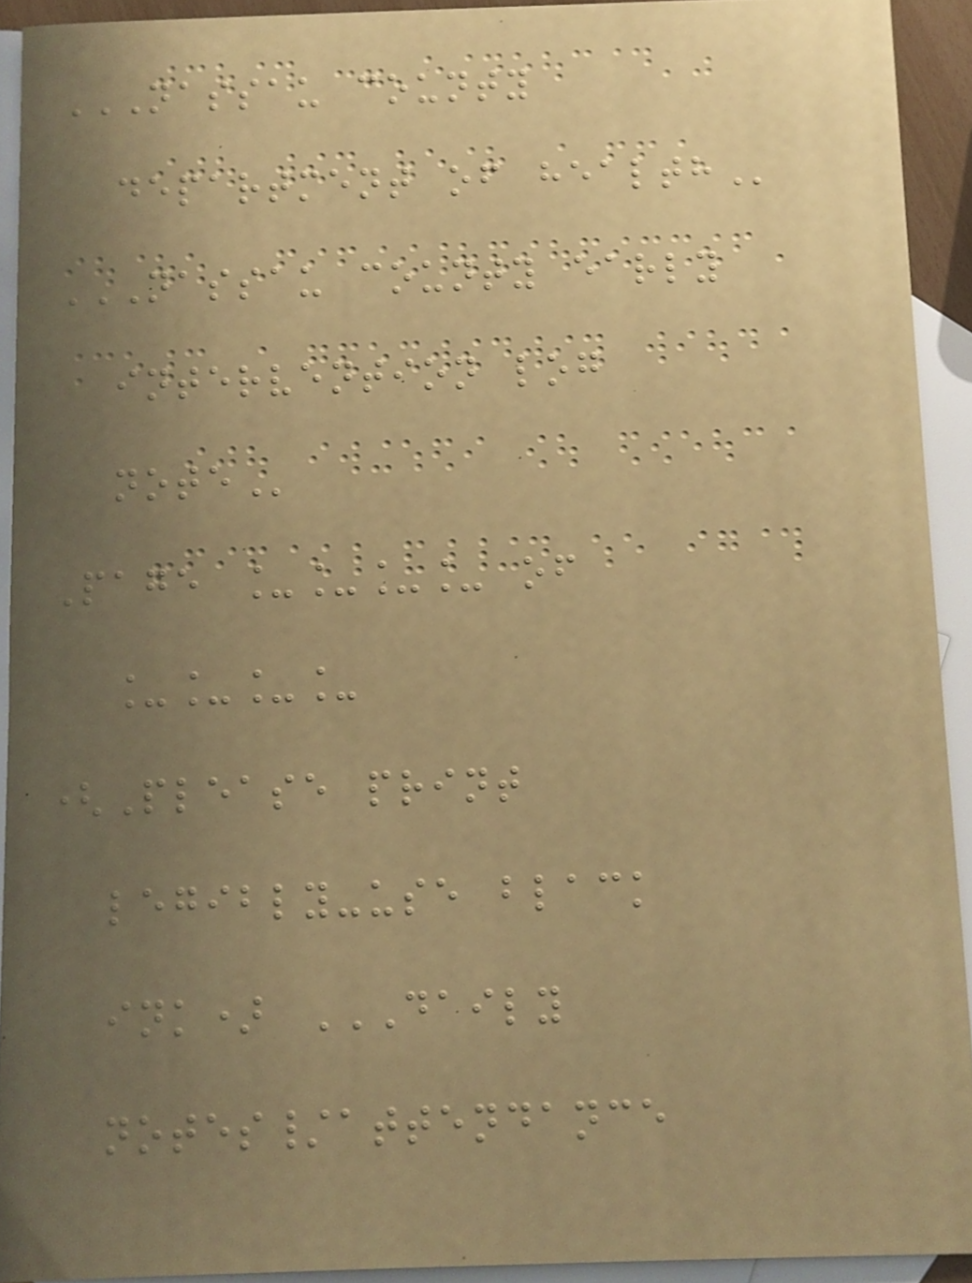NASSAU COUNTY
DEPARTMENT OF HEALTH
NASSAU COUNTY EARLY
INTERVENTION LOG
NOTE
Page ____ of
____
(Please print
legibly-use black
ink) DAILY
NOTES/ATTENDANCE
